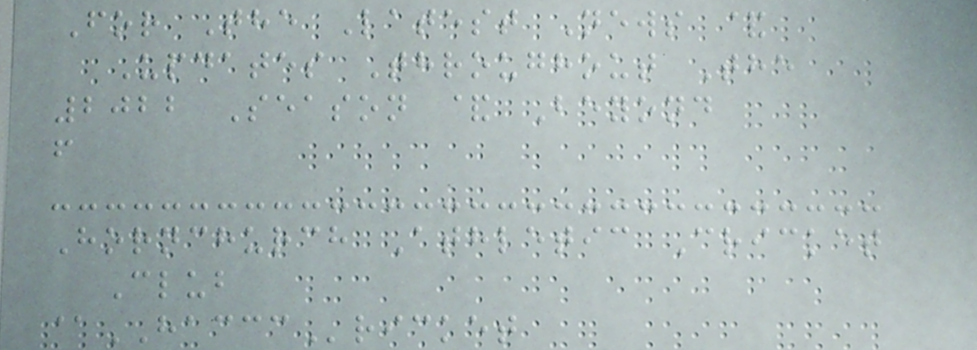For The Latest News &
Updates Throughout The
2022 Season & Beyond
f
Hornchurch Athletic Cricket
Club
@HACCCricket
